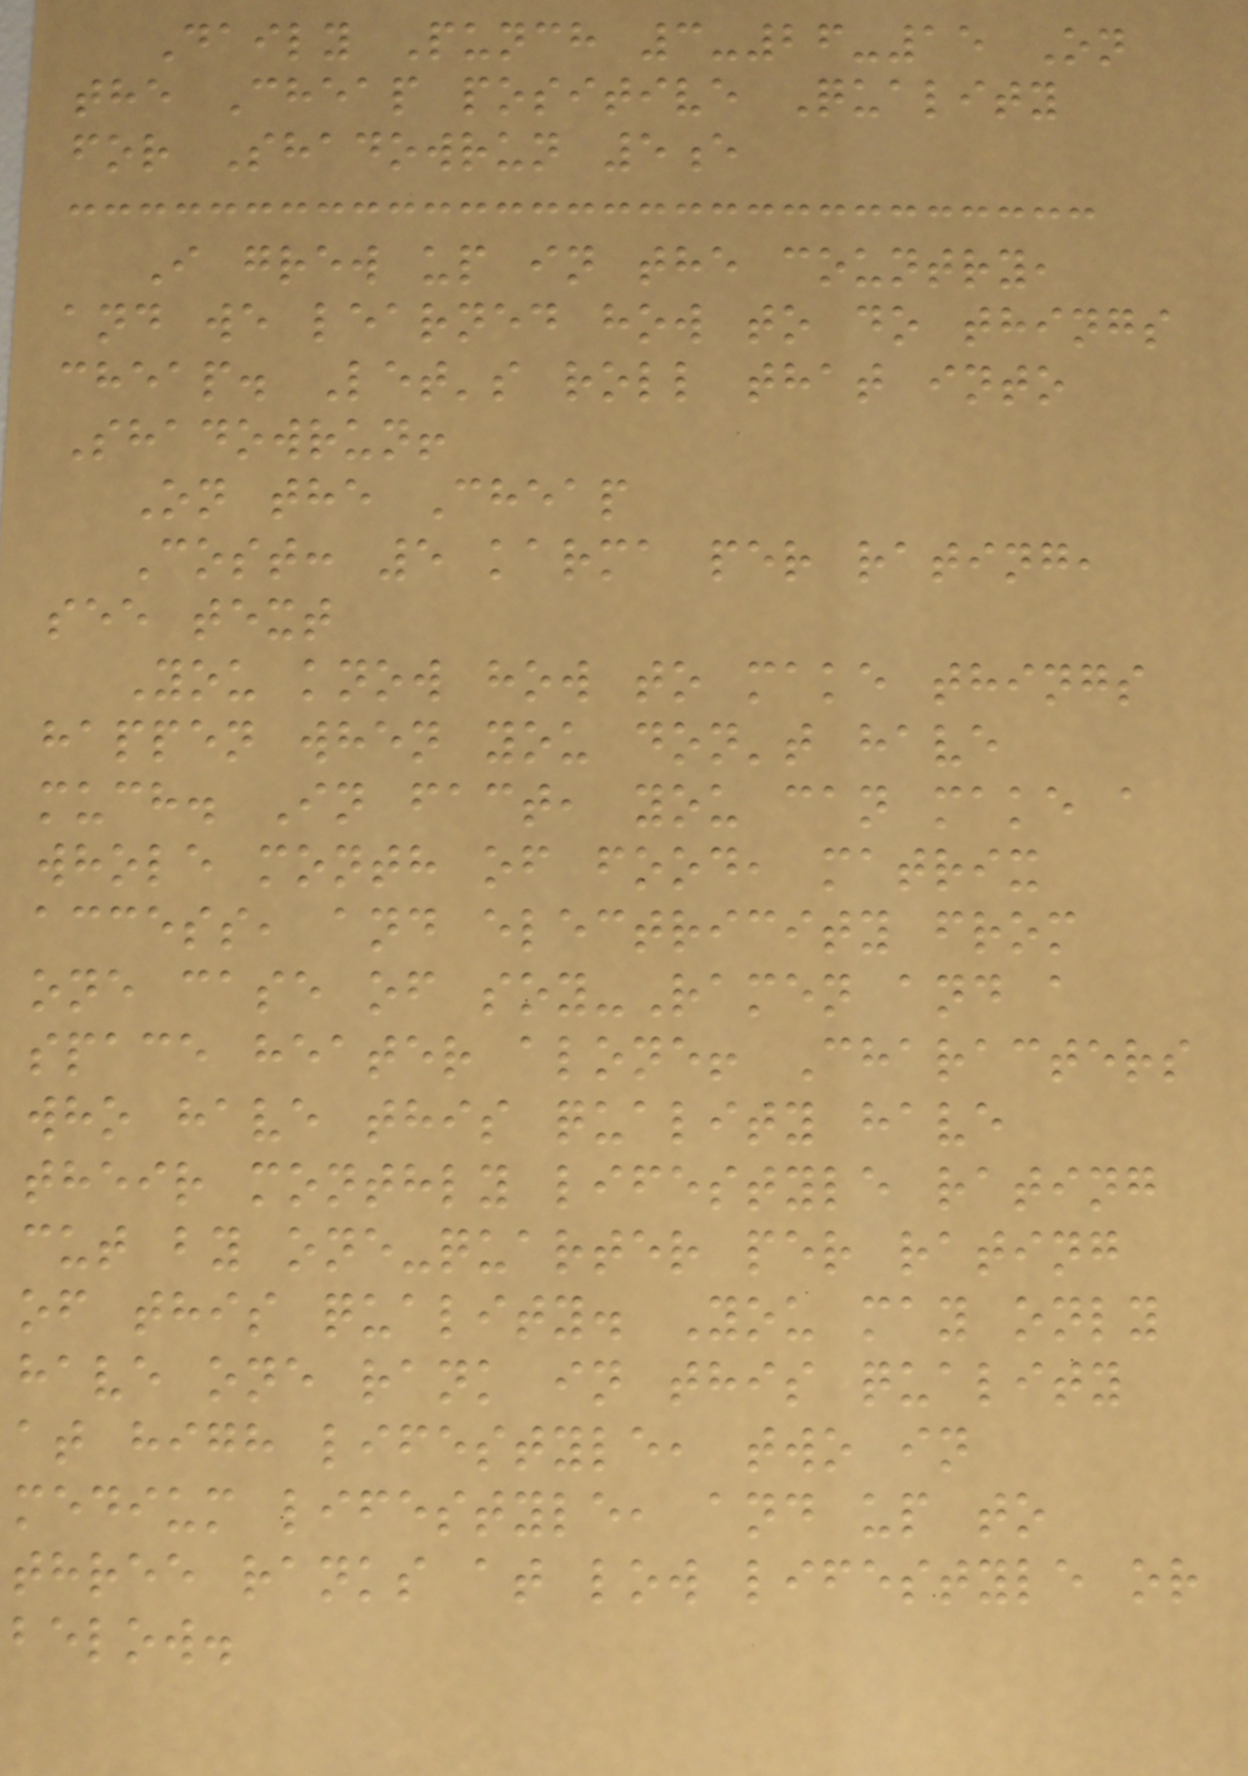Daily Punch 3-26-15 On
the Cheap positive Quality
for Shadowrun 5e
I grew up in the country,
and we learned how to do things
cheap. Let's roll that into
Shadowrun!
On the Cheap
Cost: 5 karma per rating,
see text
You know how to make things
happen when you don't have
much. In fact, you can make a
whole month of food, matrix
access, and electricity from
one case of soy-Ramen and a
space heater alone! Characters
who have this quality have
their monthly lifestyle rating
cut by one-quarter per rating
of this quality. You may only
have one rank in this quality
at high lifestyle, two in
medium lifestyle, and up to
three ranks at low lifestyle or
below.
